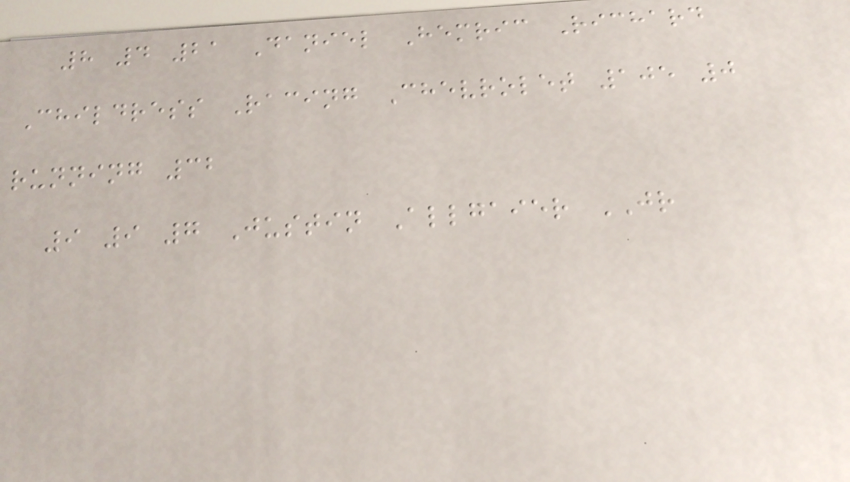8 4 21 Daniel Hemric Richard
Childress Racing Chevrolet 105 0
running 32
9 9 7 Justin Allgaier JR
